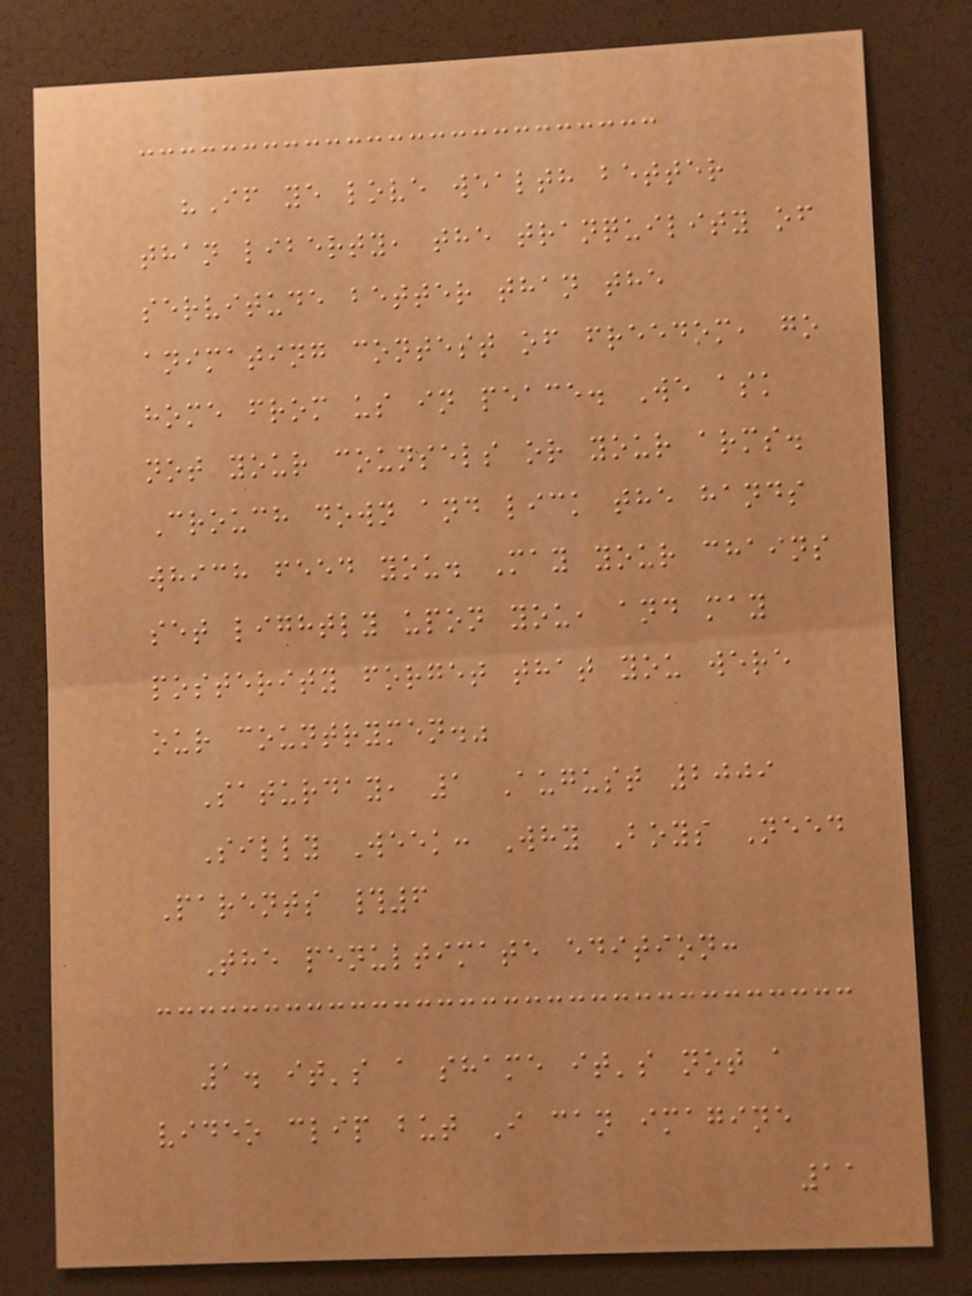"If ye love wealth better
than liberty, the tranquility of
servitude better than the
animating contest of freedom, go
home from us in peace. We ask
not your counsels or your arms.
Crouch down and lick the hands
which feed you. May your chains
set lightly upon you, and may
posterity forget that you were
our countrymen."
Saturday, 1 August 2009
Silly Week: Why Boys Need
Parents #6
The penultimate edition:
1. it's a shame it's not a
video clip but I can imagine
11
